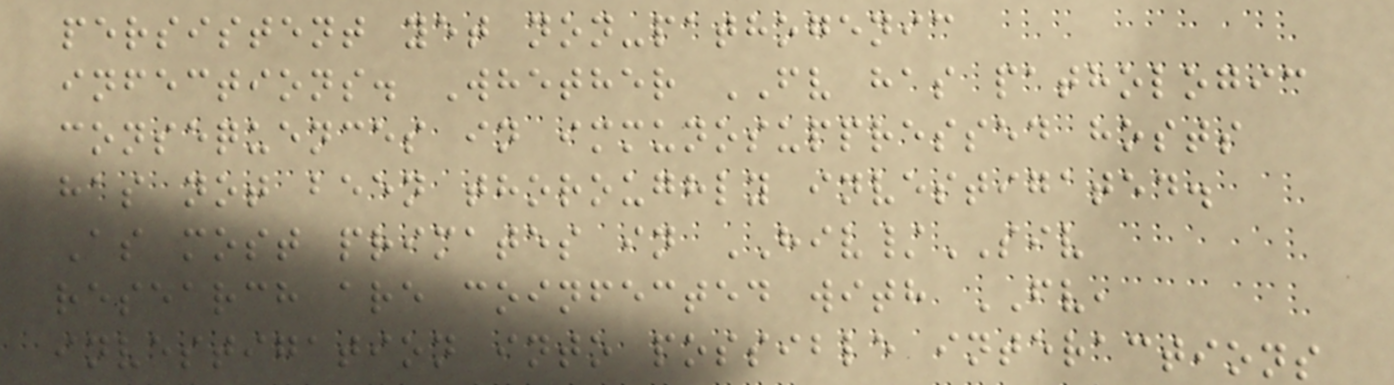persistent yet non-pathogenic
infections. Whether FV has pathologic
consequences in immunosuppressed hosts
has not been thoroughly investigated.
As most primates in HIV/SIV
research are coinfected with FV,
investigation into possible interactions
